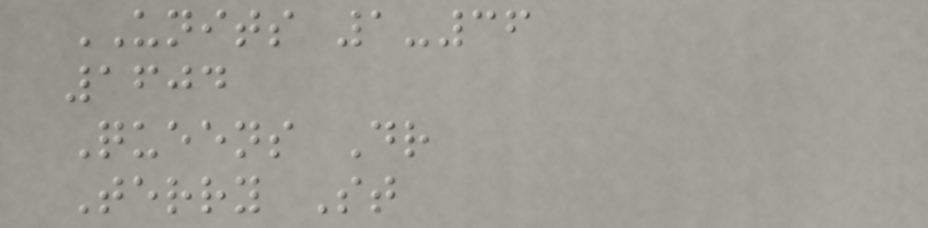UNITS 1-36
1604
Queens Dr
Terry St
